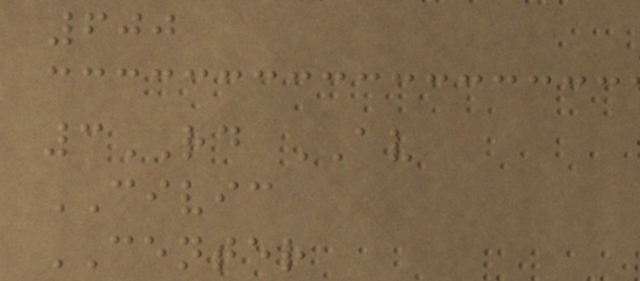600
3RD AV
CIVIC
CENTER
